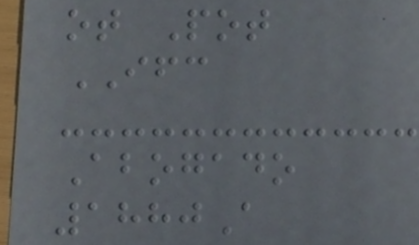ot Pot
IFC
Abogado
1880A
